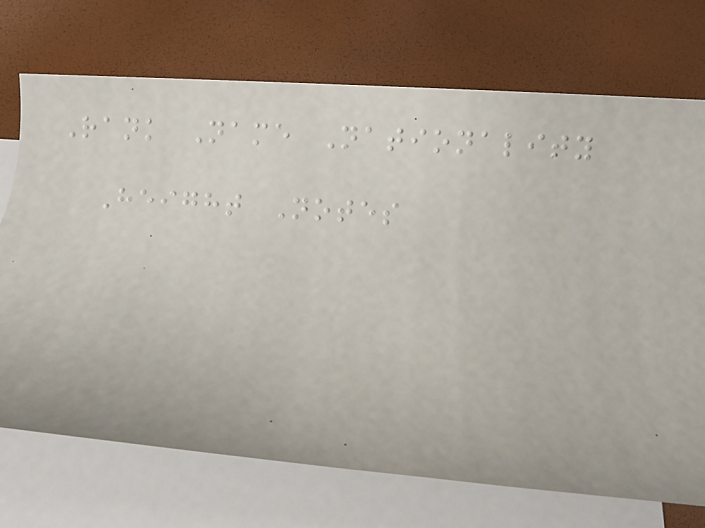Rank Name Nationality
Height Notes
